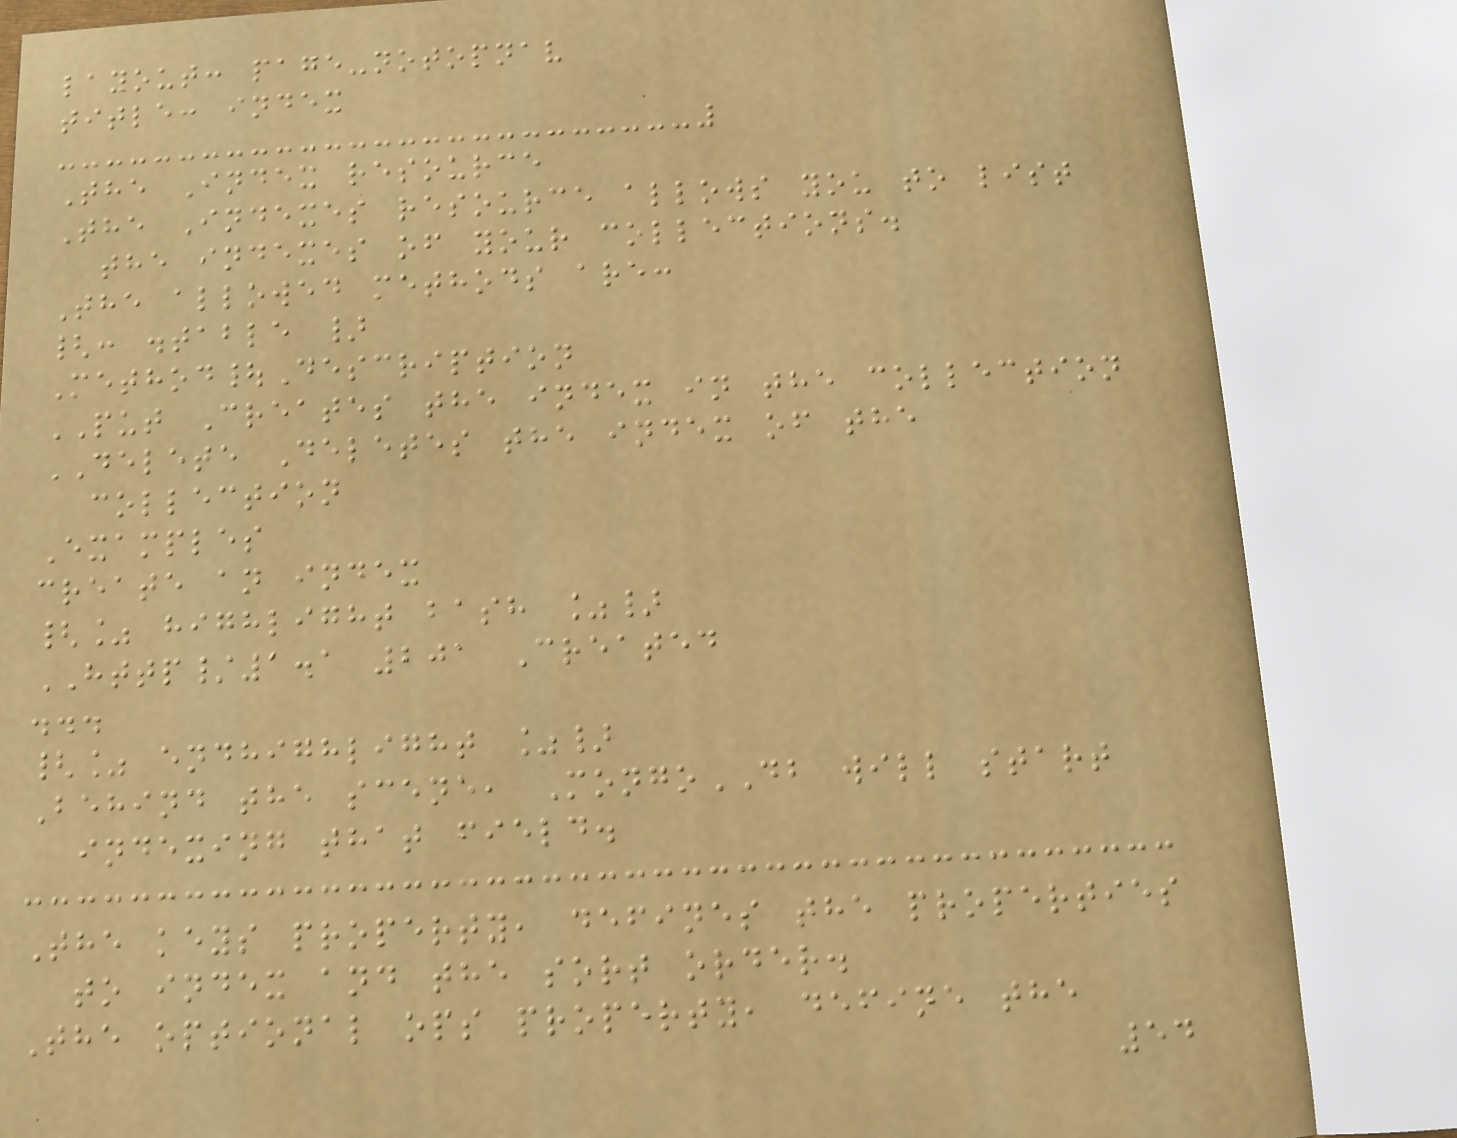layout: page-notopnav
title: index
The Index resource
The Indexes resource allows you to list
the indexes of your collections.
The allowed methods are:
{: .table }
Method|Description
PUT Creates the index in the collection
DELETE Deletes the index of the
collection
Examples
create an index
{% highlight bash %}
HTTP/1.1 201 Created
...
{% endhighlight %}
Behind the scene, MongoDB will start
indexing that field.
The keys property, defines the properties
to index and the sort order.
The optional ops property, define the
54
